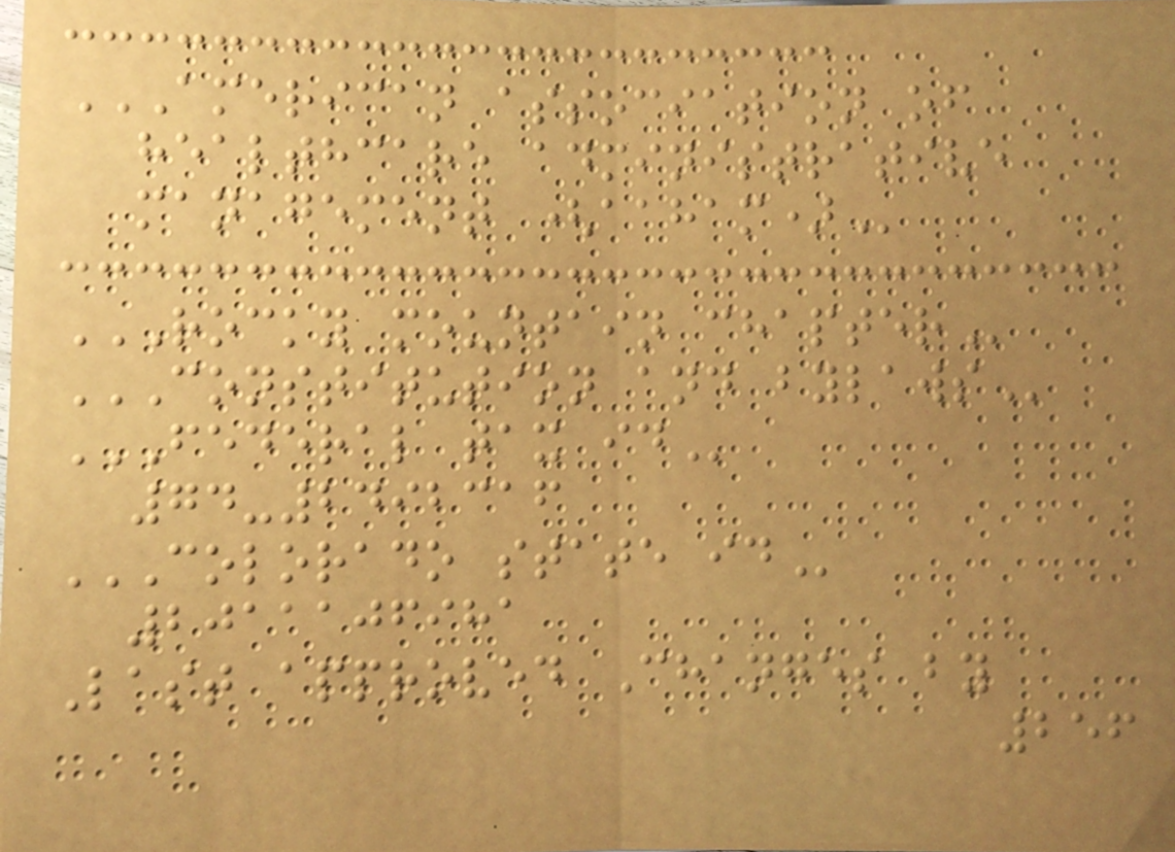AMERICAN ASSOCIATION OF
HEALTHCARE ADMINISTRATIVE
MANAGEMENT (AAHAM)
ROCKY MOUNTAIN CHAPTER
CONSTITUTION AND BYLAWS
FEDERAL TAX ID
74-2492316
COLORADO STATE ID
2011106981
Last approved Changes by
256
